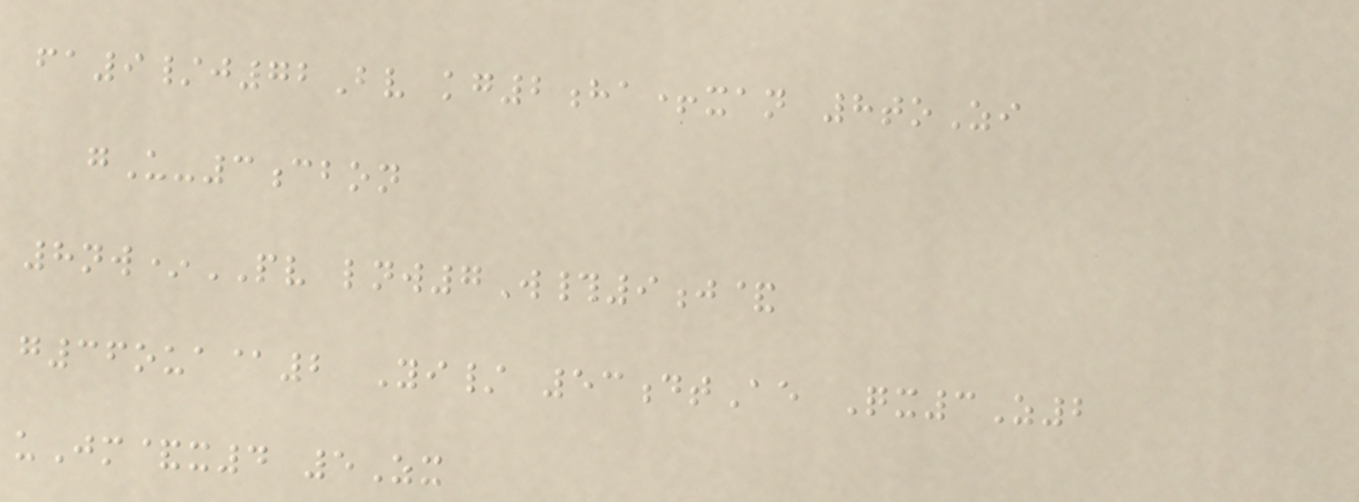fa9/j72Bv kg2ha+xan 8toZi
gU-3cbon
8nw*PV lnw7W#9j&
g36oua@2 Yi/ 53dtAe Qx3Z2
uJm&x4 5Zx
